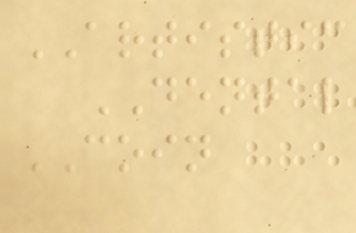ARTISTIC
DENTAL
COIN
